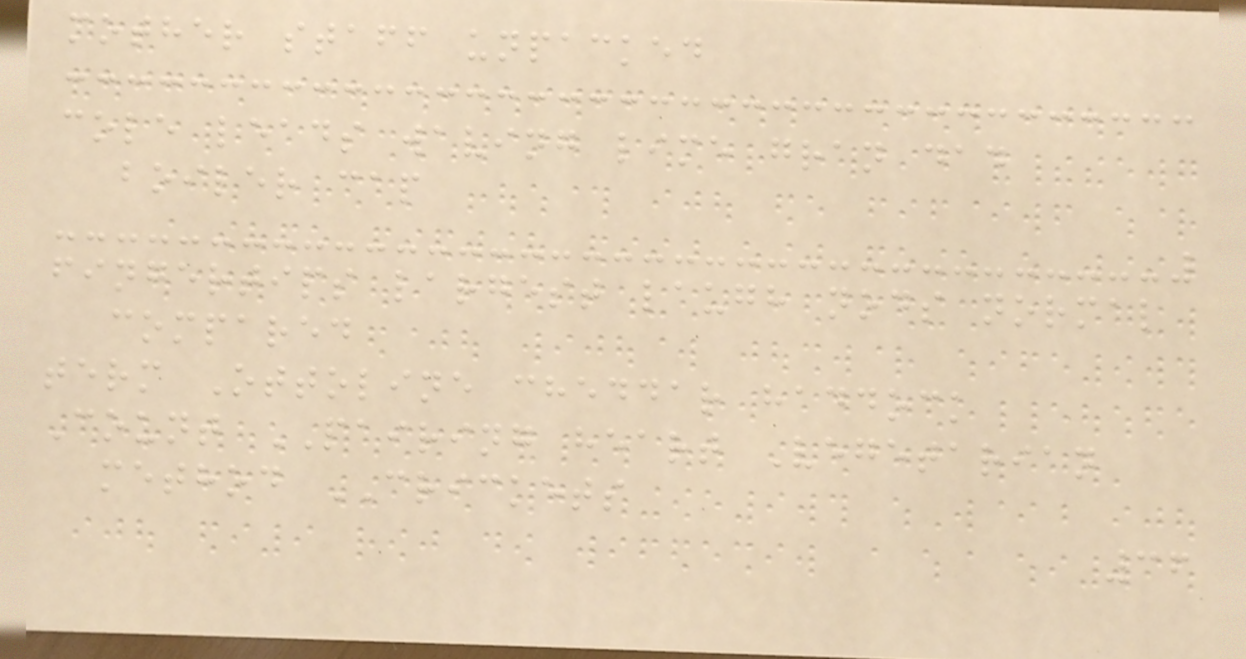mother staff unpacked
cole leads waving lime gran dad
boiler cap
fingertips largest laugh nods normal
compared
term Ottoline cheddar haddock
Count PAIRING heart Vegetarian
method CRICKETS
36
